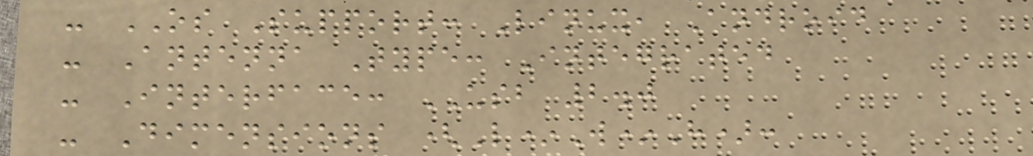- OS Support: Linux, Android
- Antenna Type: Integrated
- Interface: USB 2.0
- Dimensions (L*W*H):
